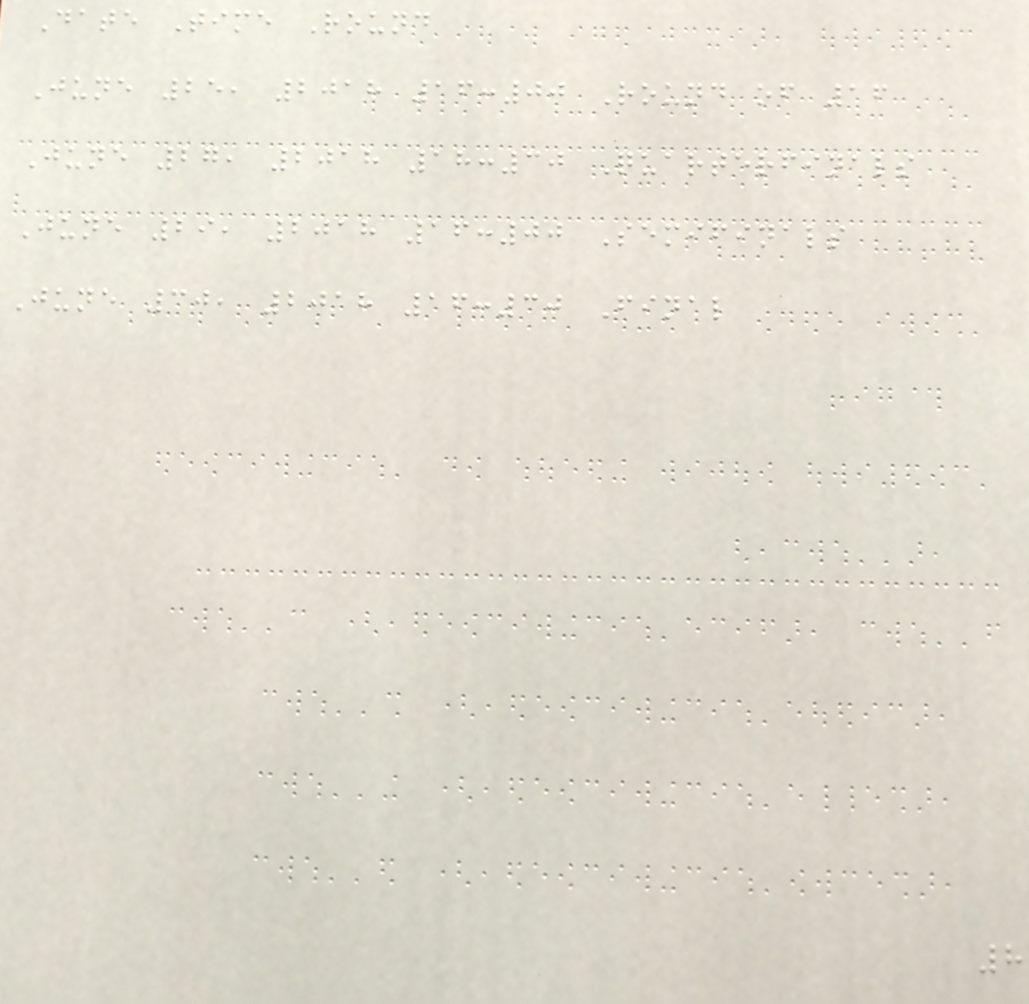Date Time Round
June 25, 2018 16:00 Round of 16
June 27, 2018 18:30 Quarterfinals
June 29, 2018 16:00 Semifinals
June 30, 2018 16:30 Final
8
